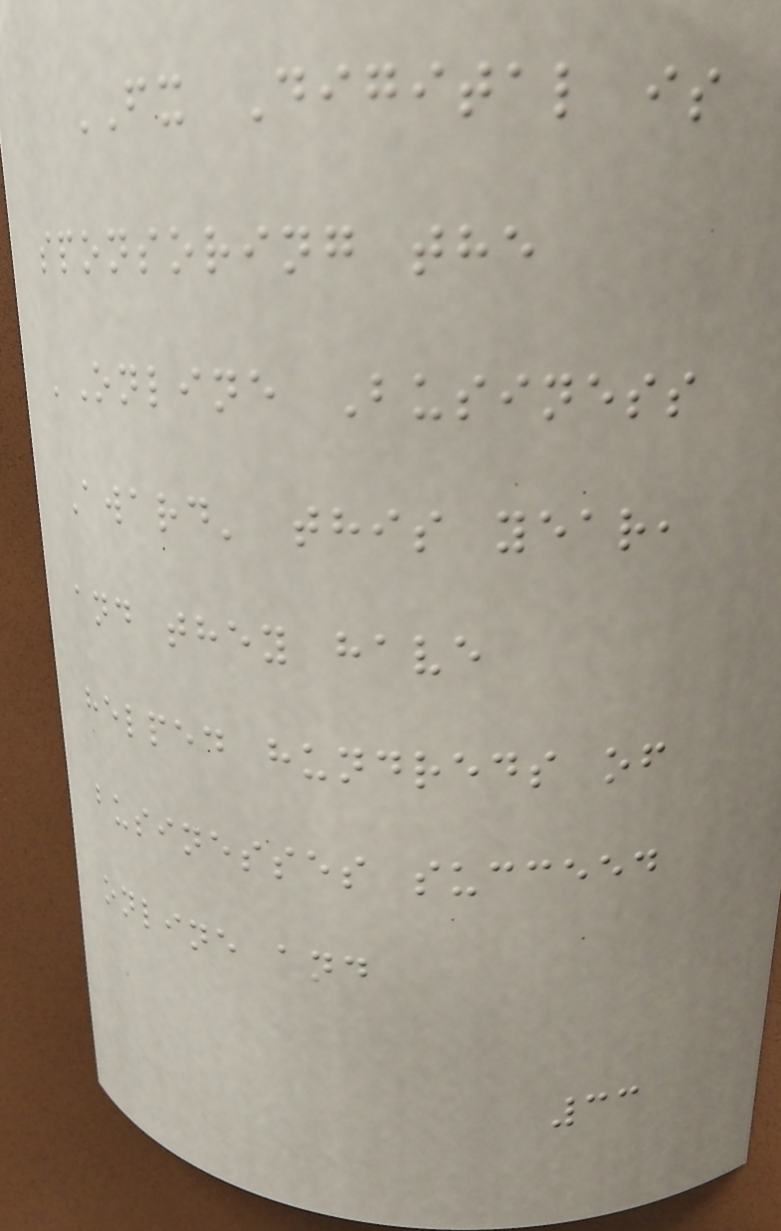FX Digital is
sponsoring the
'Online Business
Award' this year,
and they have
helped hundreds of
businesses succeed
online and
33
